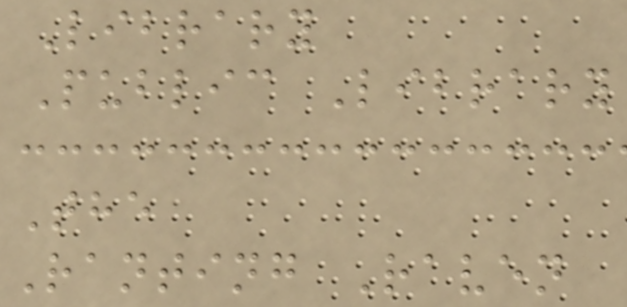Library
Public Library
The
Ranting Raven
